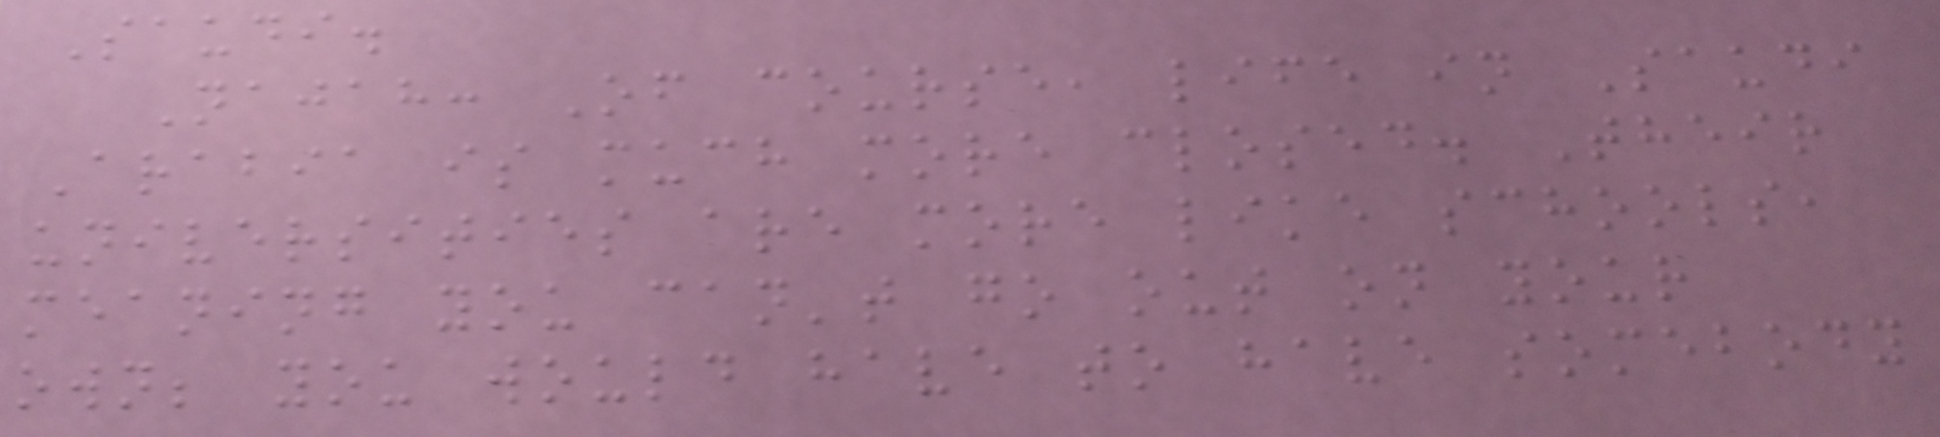Saudi.
Najah: Of course, life in Saudi
Arabia is much more closed. Their
universities are more like schools,
meaning you can't go out on your
own; you would have to have somebody
